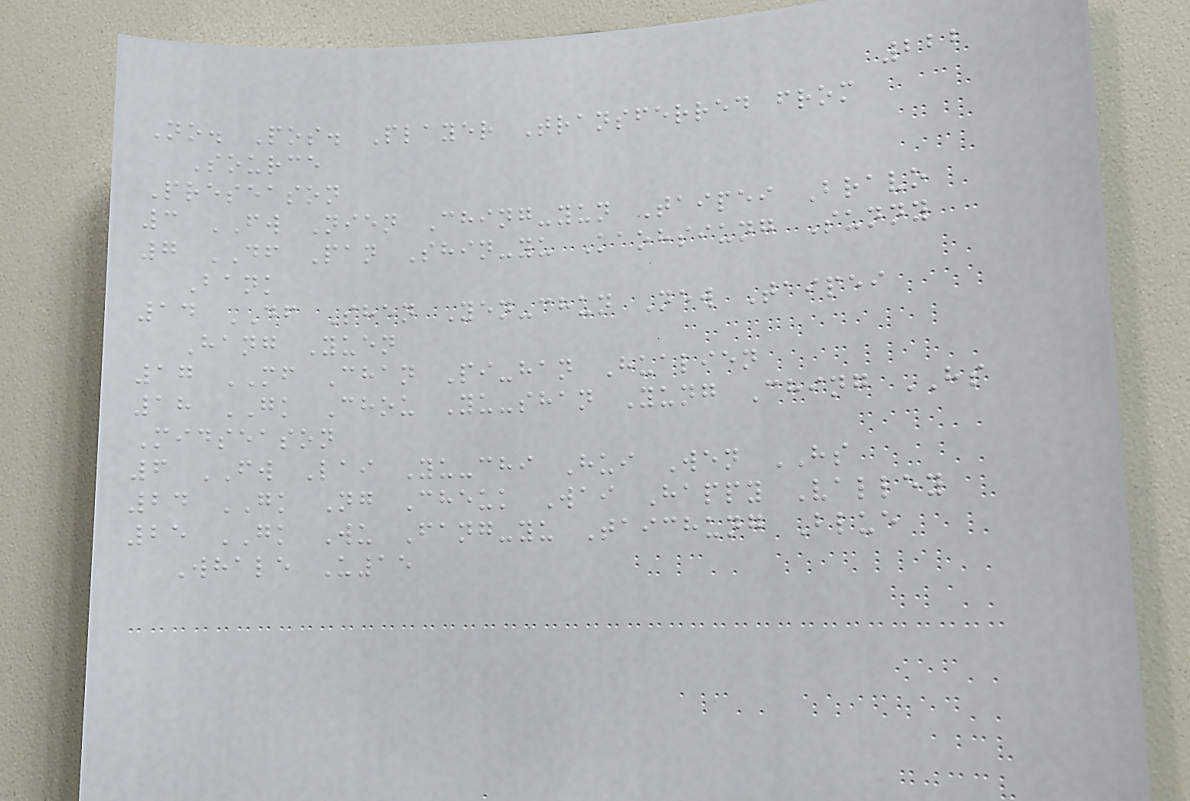222
No. Pos. Player Transferred from
Source
Preseason
3 FW Nien Ching-yun Taipei Bravo
7 DF Pan Shin-yu Kaohsiung Sunny
Bank
14 DF Shen Yen-chun New Taipei
Hang Yuen
17 MF Chan Pi-han Hualien
18 GK Chou Yu-shan Yung Ching HS
Midseason
6 FW Lai Yu-chi Hui Wen HS
24 GK Ng Cheuk Wai Happy Valley
25 GK Wu Fang-yu Taichung Blue
Whale U15
